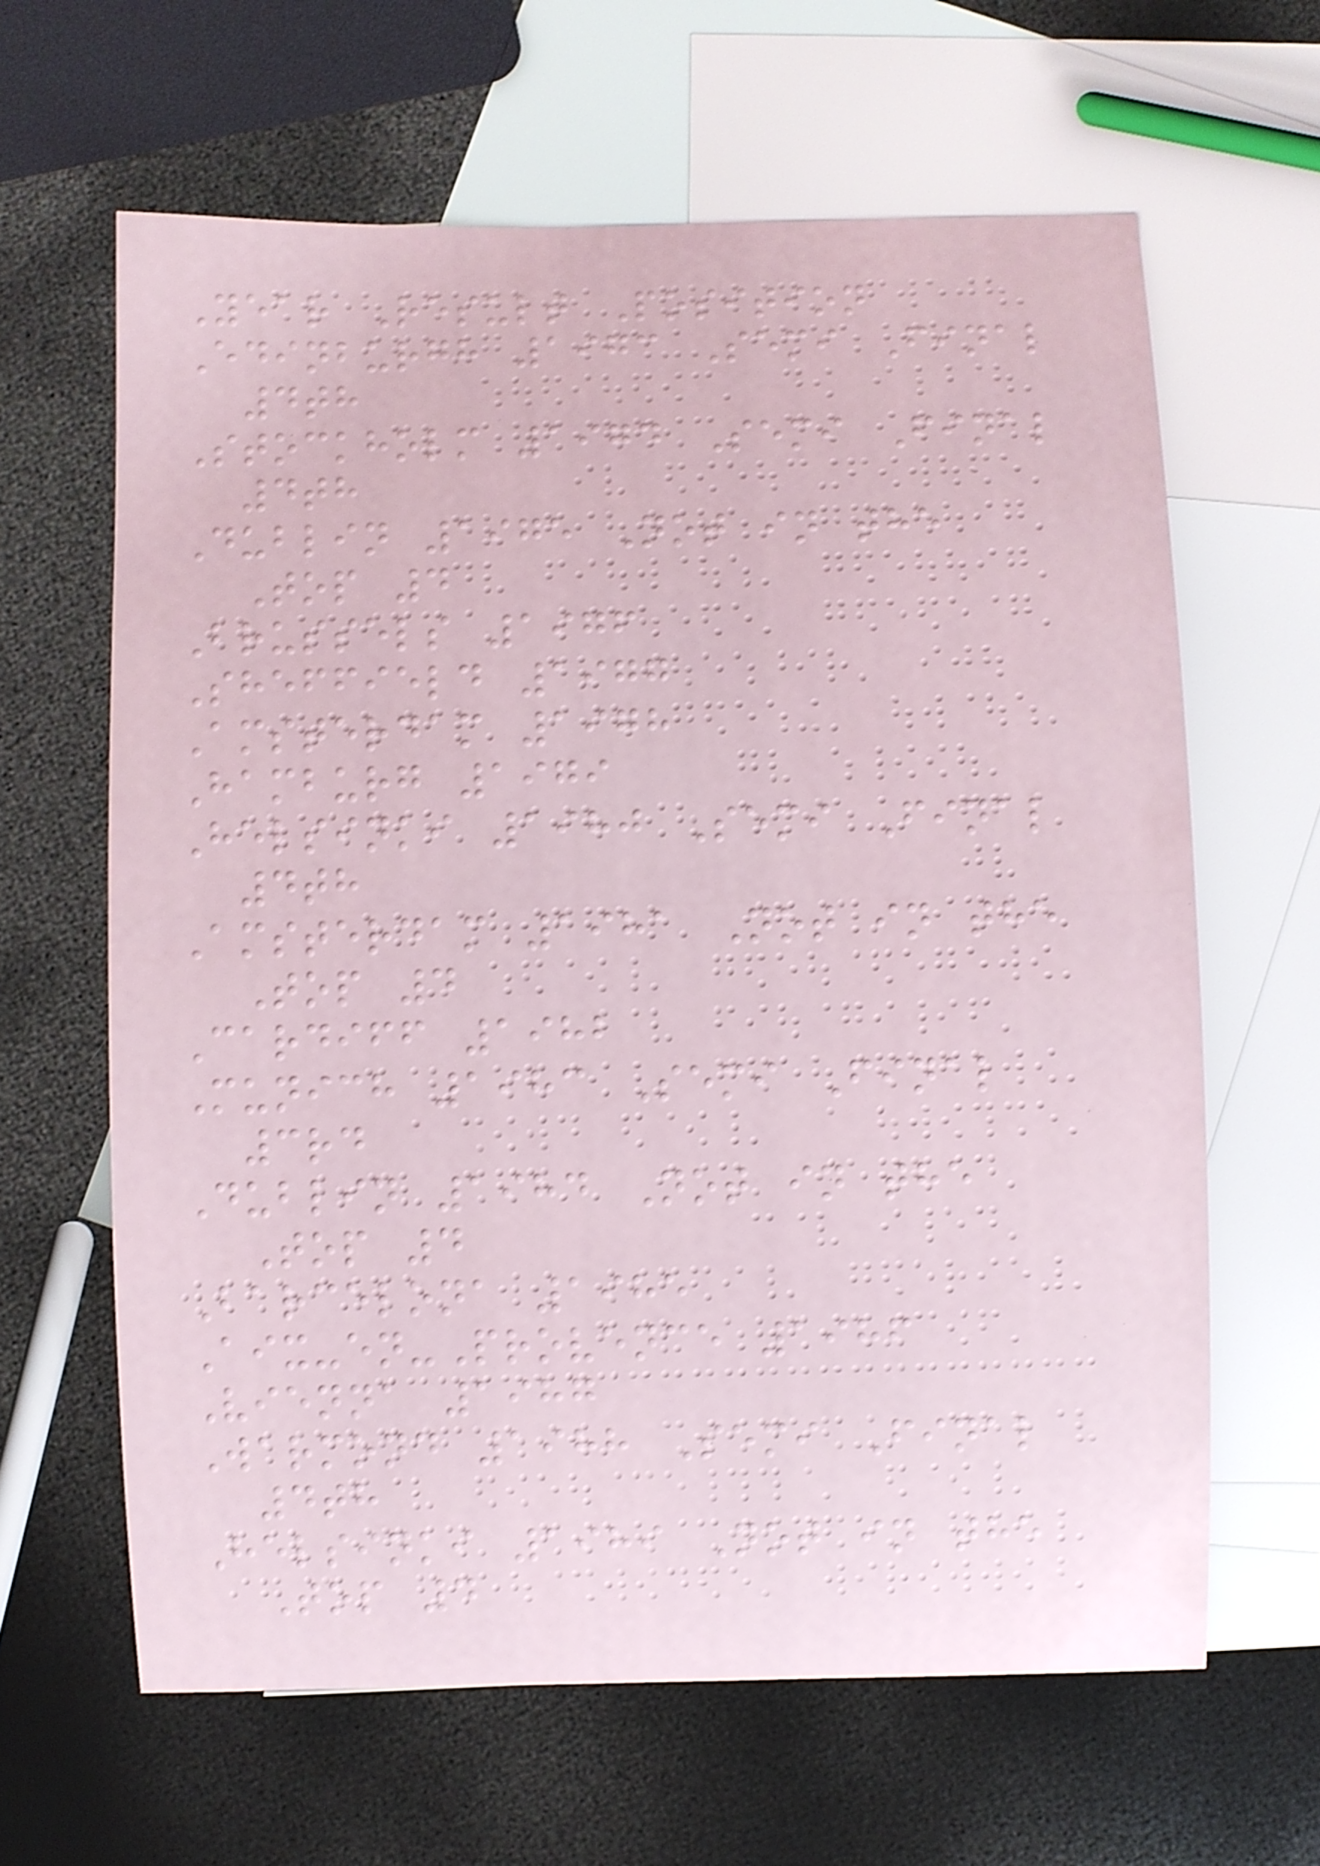Year Result Position
Edinburgh 1973 Semi Final
4th
Stockholm 1974 Semi Final
4th
Dublin 1975 Not in the
Top 4
Brussels 1976
Sheffield 1977
Amsterdam 1978
Hamburg 1979
Helsinki 1980 Semi Final
4th
Amsterdam 1981 Not in the
Top 4
Cardiff 1982
Munich 1983 Semi Final
3rd
Dublin 1984 Not in the
Top 4
Barcelona 1985
Aix-en-Provence 1986
Vienna 1987
Warmond 1988 Semi Final
4th
Helsinki 1989 Not in the
Top 4
